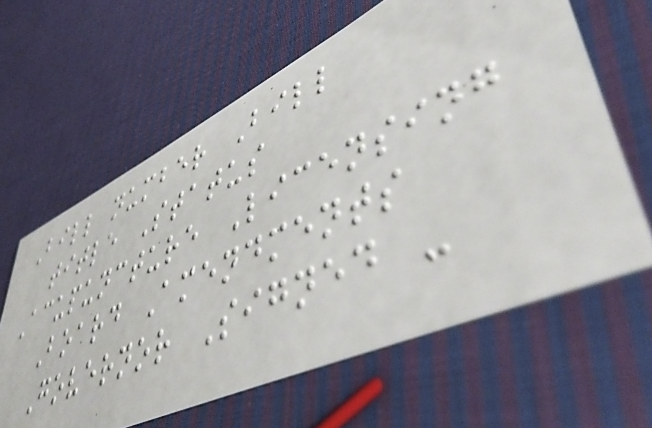Bill number Bill
title Status
Acupuncture Licensing
Board Amendments
Governor Signed -
